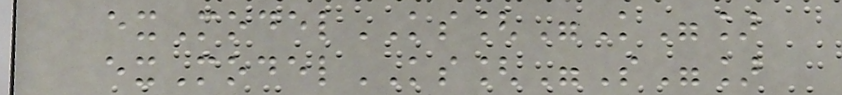exModelKS["K"]
exModelKS["S"]
